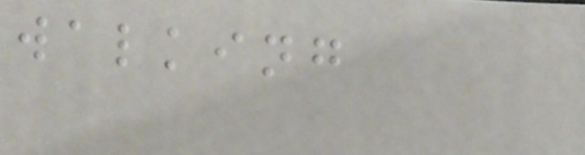walking
